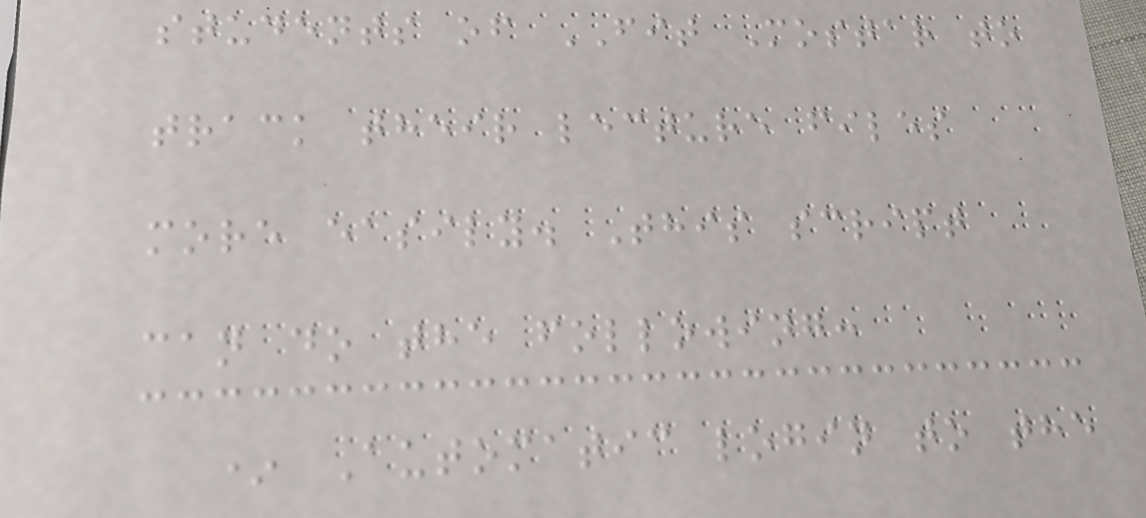students of FIT Mostar to
track their lecture files
more easily. This script
can do the following:
* Automatic login to the
